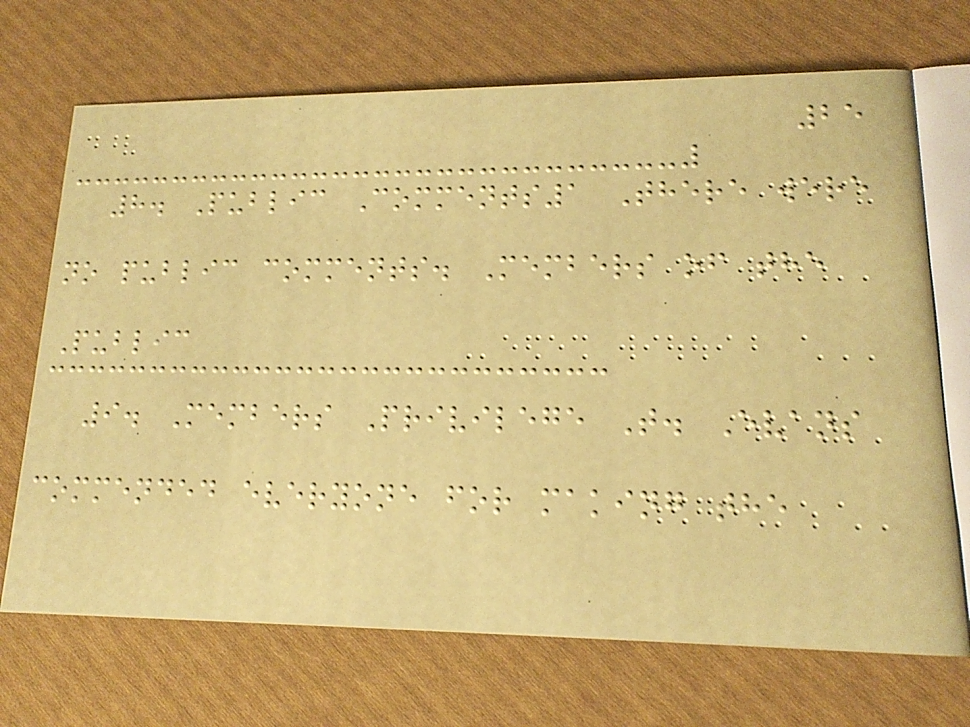25
8. Public Comments1 There were
no public comments. Members of the
Public
9. Members Privilege T. Evans
commended everyone for making the
